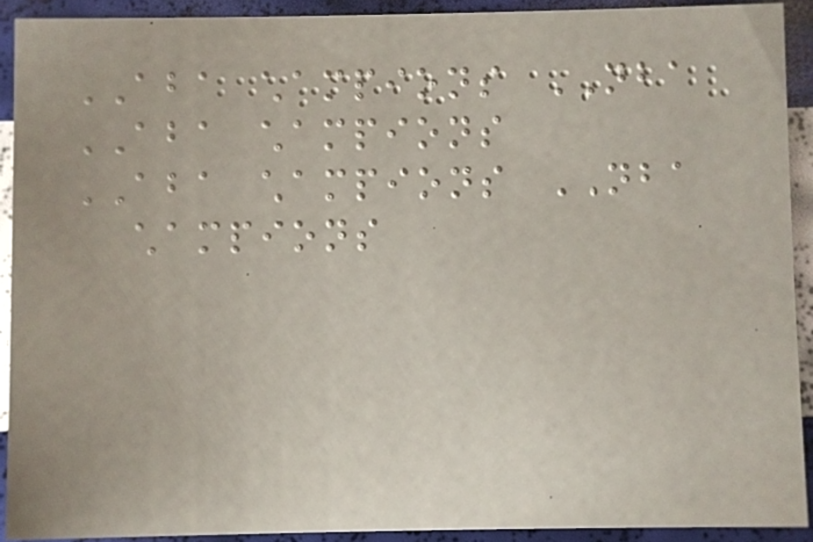ABA champions NBA
ABA champions
ABA champions NBA
champions
